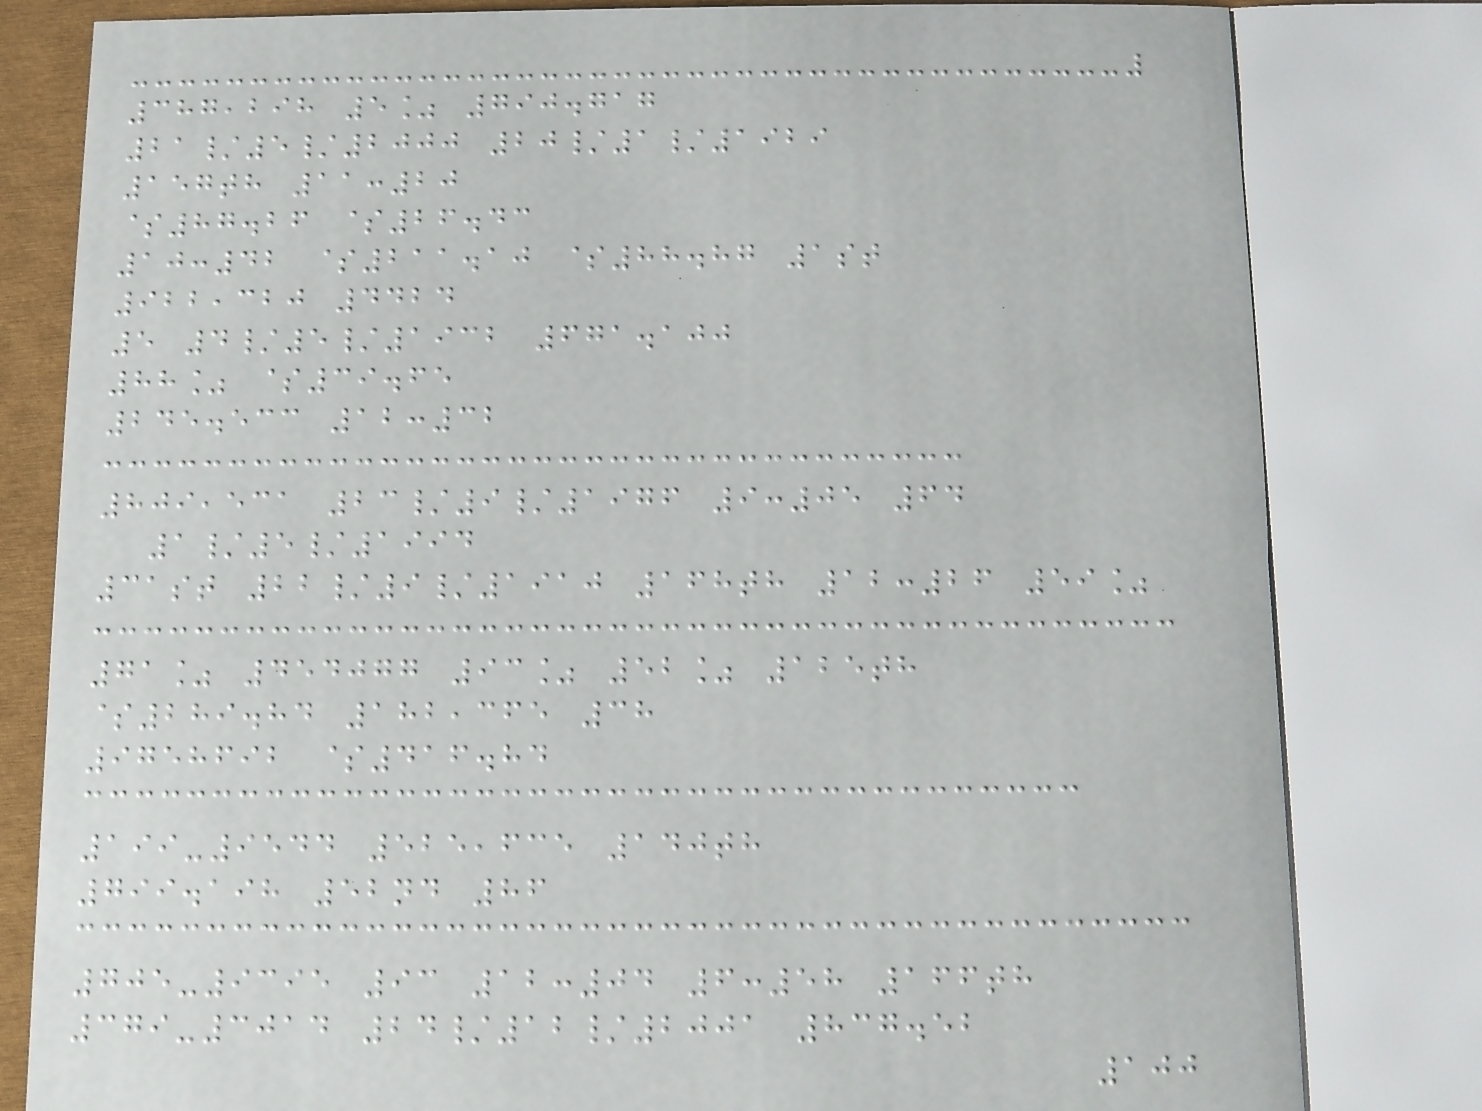387,298 5% 790.717
21/5/2000 20/1/1929
157th 11:20
$87.26 $26.43
10:42 $211.10 $88.87 1st
922,320 4424
5 4/5/1932 671.100
88% $39.65
245.533 12:32
809,531 23/9/1976 9:05 64
1/5/1994
31st 22/9/1910 168th 12:26 59%
71% 454077 93% 52% 125th
$289.84 182,365 38
9758692 $416.84
199-9544 525,635 140th
799.198 52nd 86
705-9395 93 12:04 6:58 166th
379-3014 24/12/2001 837.52
100
